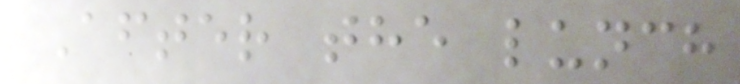After the lunch
